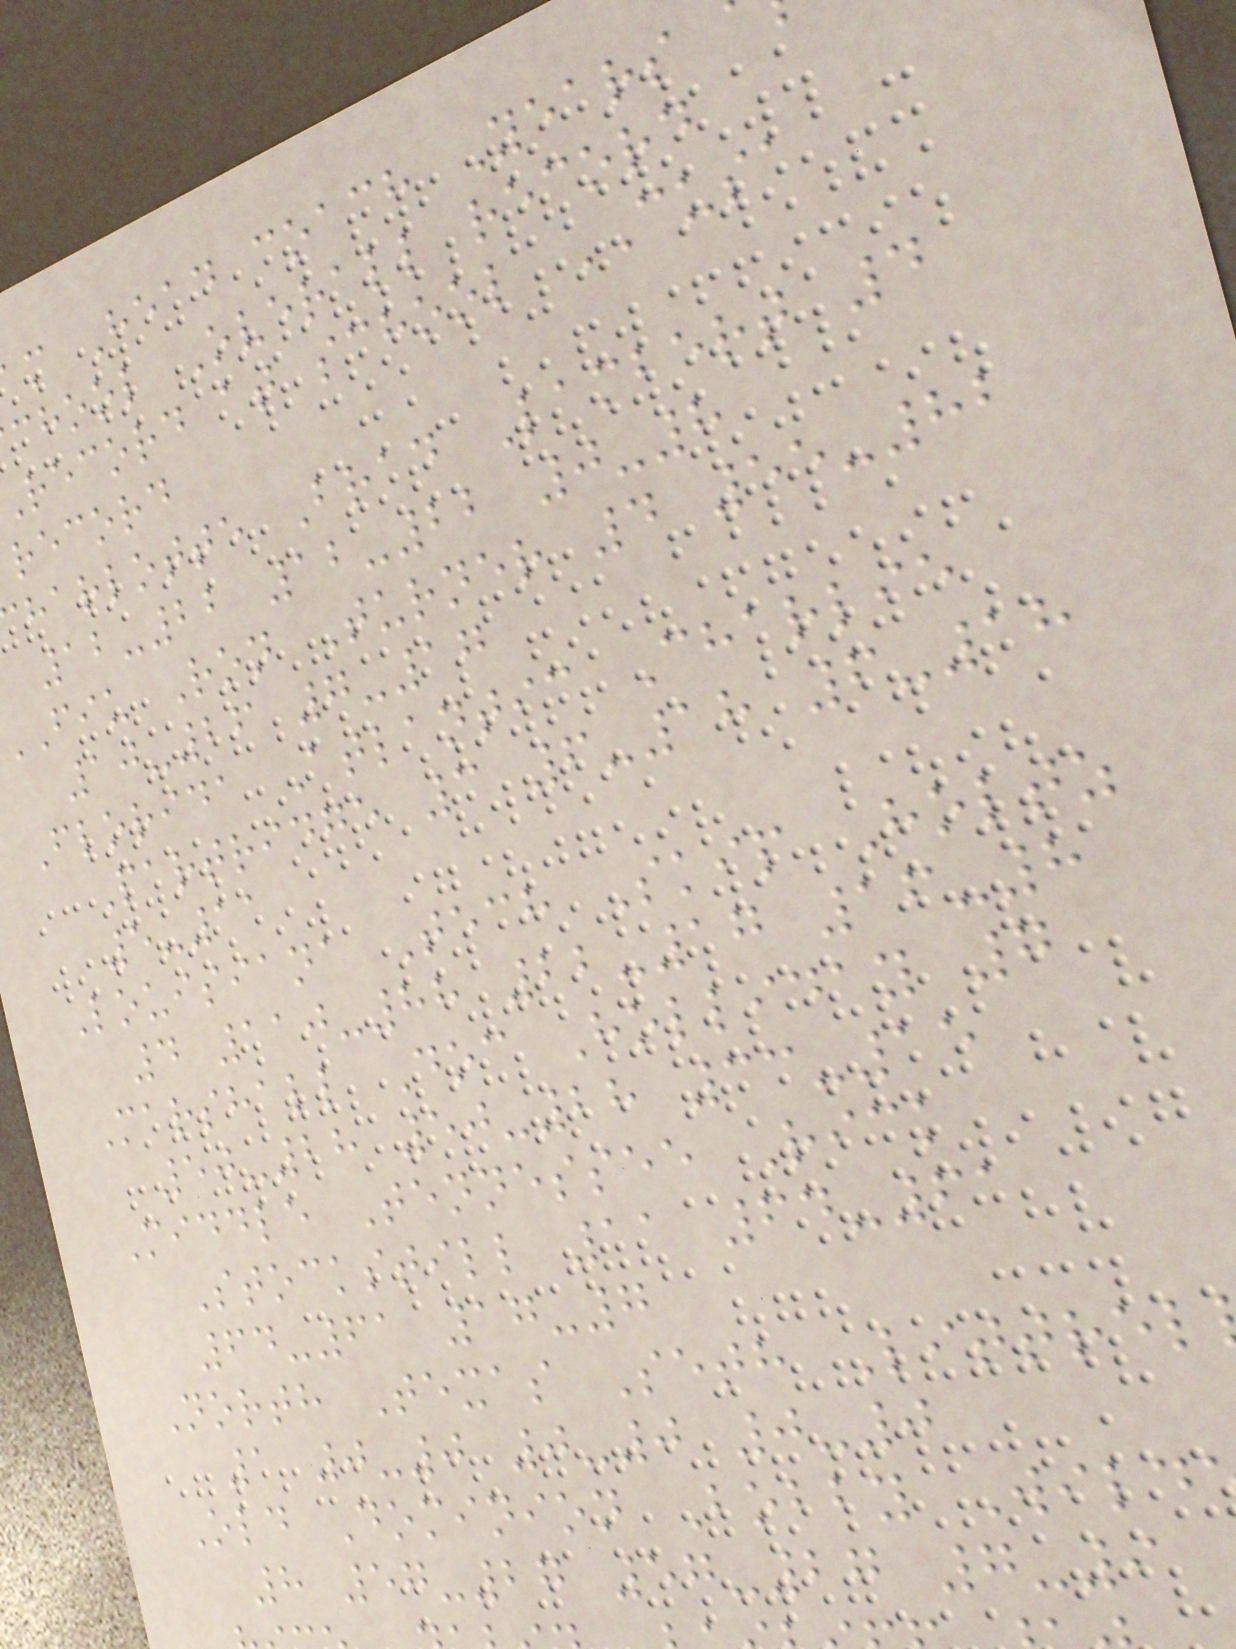m Head coach Years
chool Overall record
record at school CUSA
record
harlotte Brad Lambert 4
12-22 12-22 0-8
fiu Ron Turner 4 55-82
10-26 7-17
Florida Atlantic Charlie
Partridge 3 6-18 6-18
5-11
Louisiana Tech Skip Holtz
4 110-88 22-17 16-8
Marshall Doc Holliday 7
50-28 50-28 33-15
Middle Tennessee Rick
Stockstill 11 64-61
64-61 17-7
North Texas Seth Littrel
1 0-0 0-0 0-0
Old Dominion Bobby Wild
8 57-27 57-27 7-9
